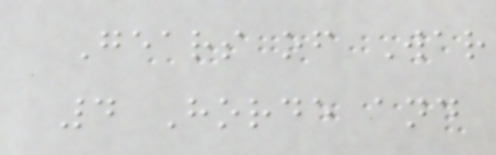Gears of War
4 Horde and
